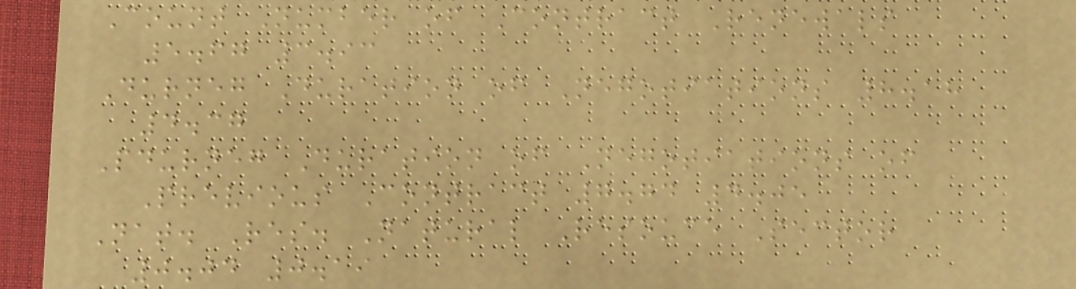Count Number of Contract Renewals
5.67 3.93
Durneg Duration of Negotiations 8.18
4.37
Pdurneg Duration of Negotiations of
Previous Contract 7.74 4.05
Nat. Res. Natural Resouce Sector
0.04 0.19
